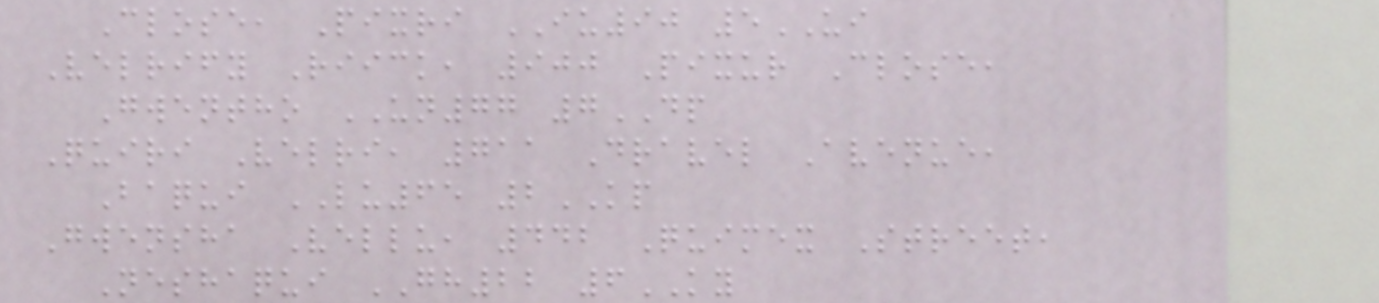Close, Pixri IU90 5UI
Velrify Riick, 900 Pixur Close,
Gwentho UN77 7DP
Quiri Velri, 711 Dravel Avenue,
Baqui LU65 2KP
Gwensha Vellu, 442 Quimex Street,
Neshaqui GH22 6KY
